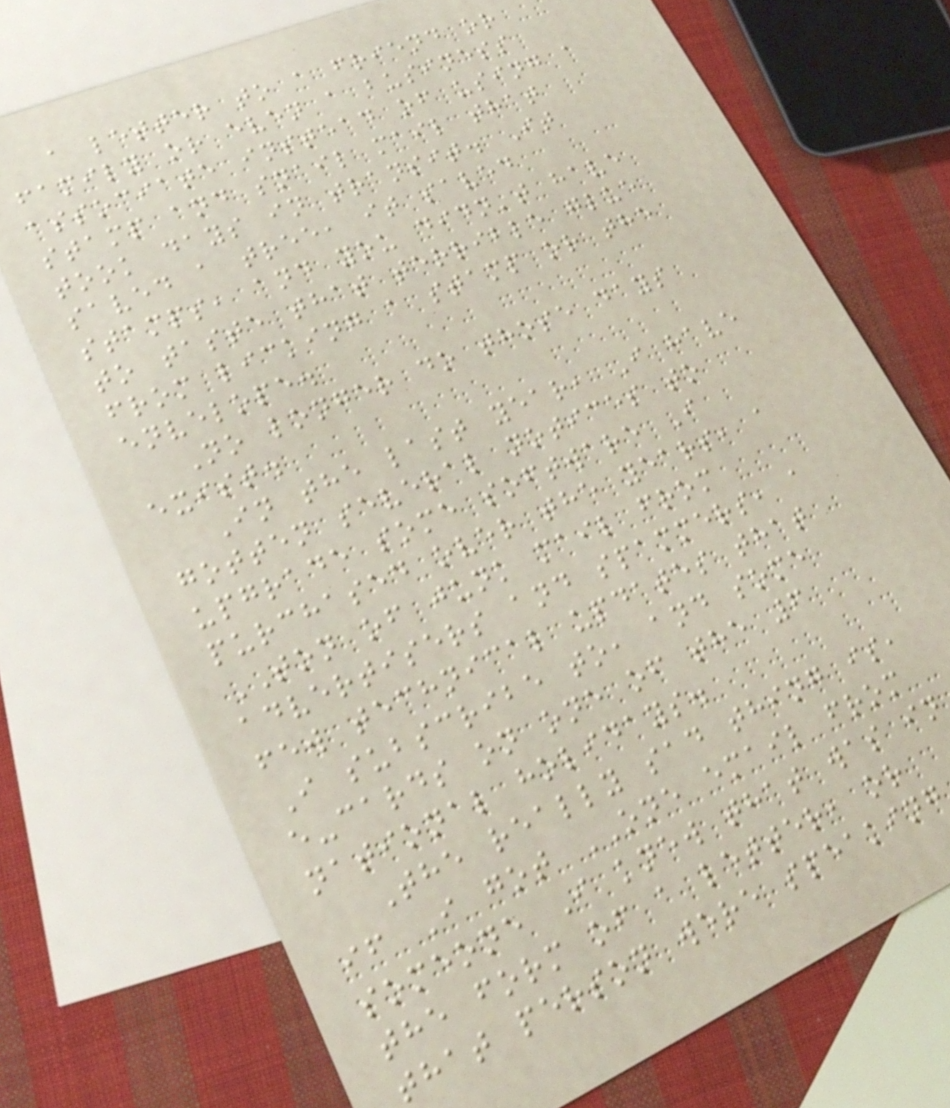a letter to a friend or
family or even a business
associate instead of using a
stamp and snail mail that
took days in transit. It
saved a tree, it saved
stamps, and you didn't have
to taste that terrible glue
from licking a stamp or the
envelope.
No longer do those days
exist.
In the last year, I have
gotten several notices to
upgrade some software I
purchased over the years, a
TON of junk mail from
advertisers and spammers, a
few technical updates that
I subscribe to, and some
e-cards on one of the 6
national holidays.
The really sad thing is,
if I got ONE email from
someone I knew that was in
the form of a letter, or
that person were speaking
